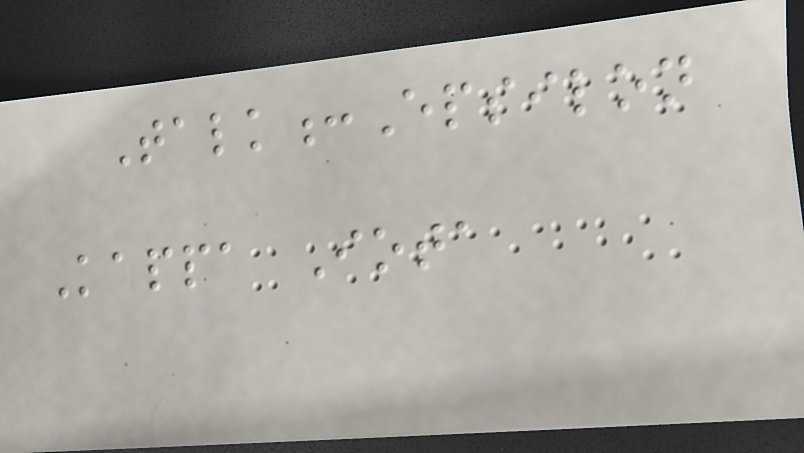Talk:Epsilon
Kappa Iota
